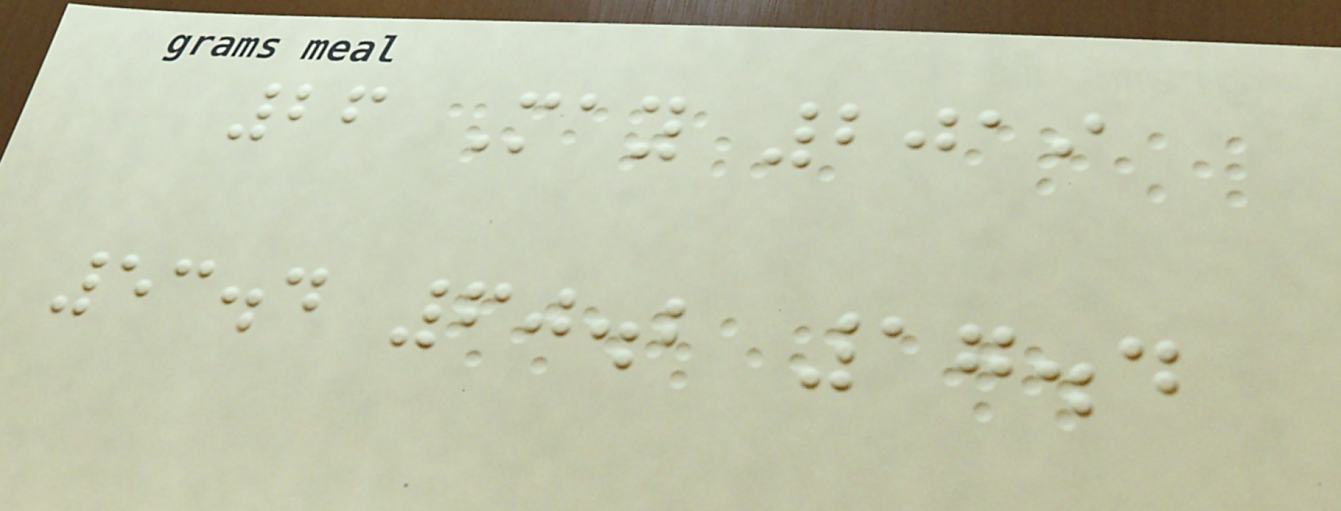26 May 2019
53.4 60.2 17.4
